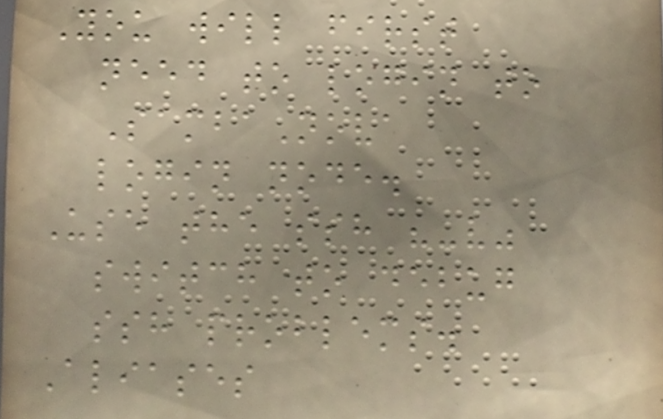You will first
need to login to
SambaNova
login node.
Use the ssh "-v"
switch to debug
ssh problems.
Aliases
